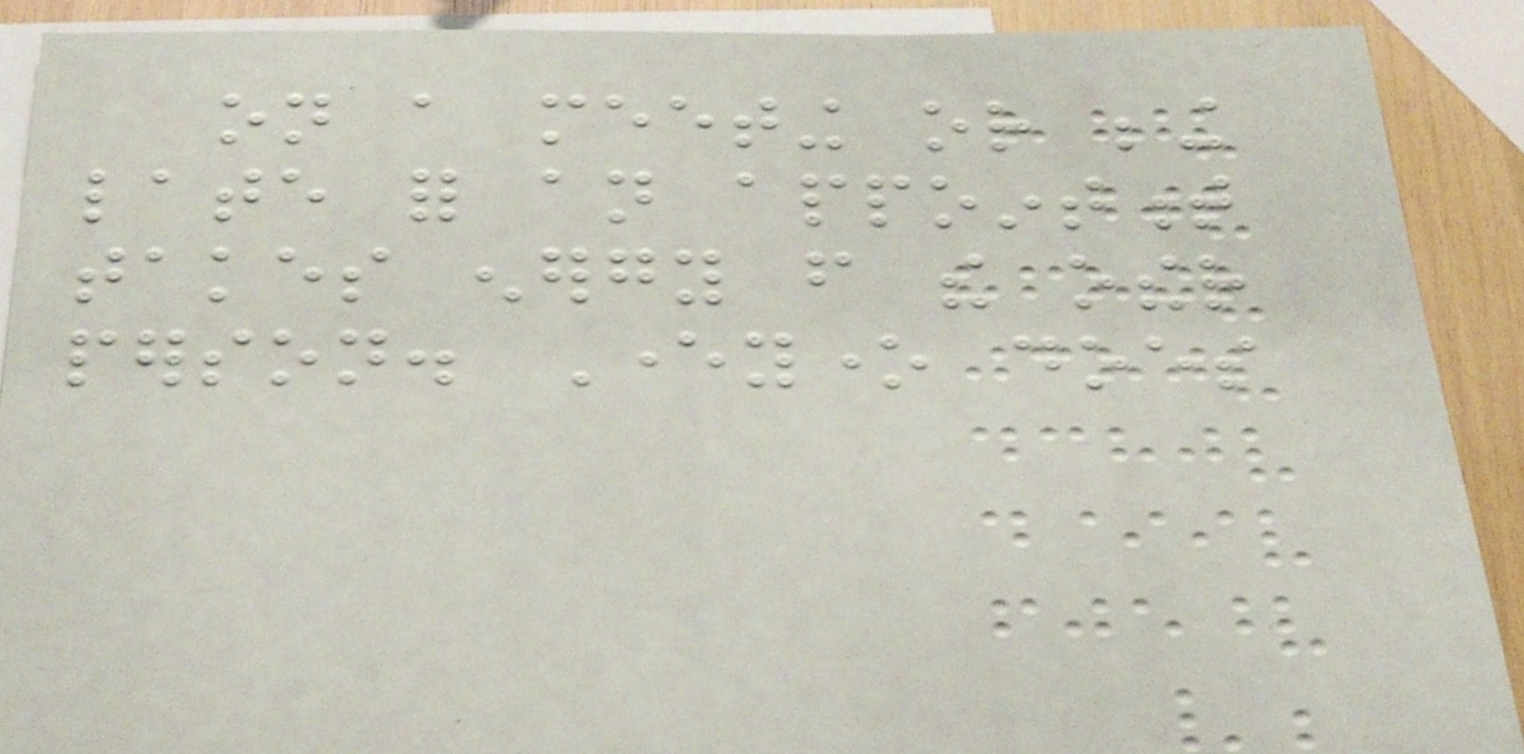on a meeting or being
late for an appointment
takes energy from the other
person. Everyone does
